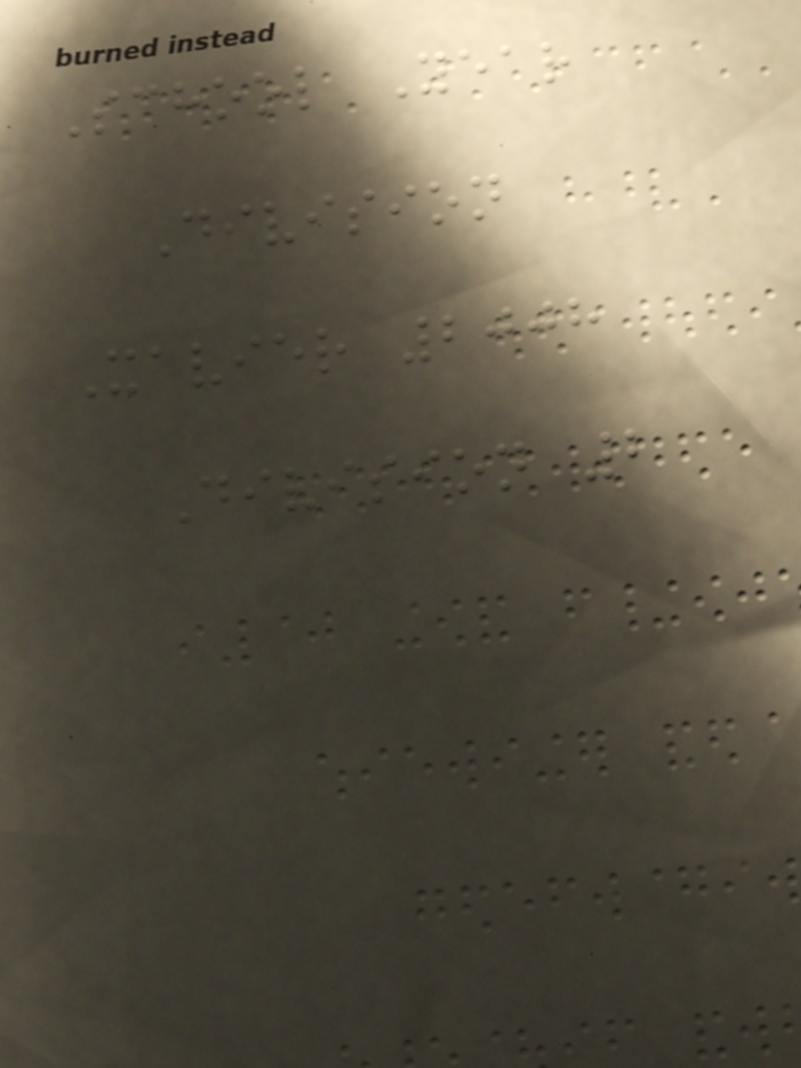School Year
Division
Xavier 2008
Division 2
